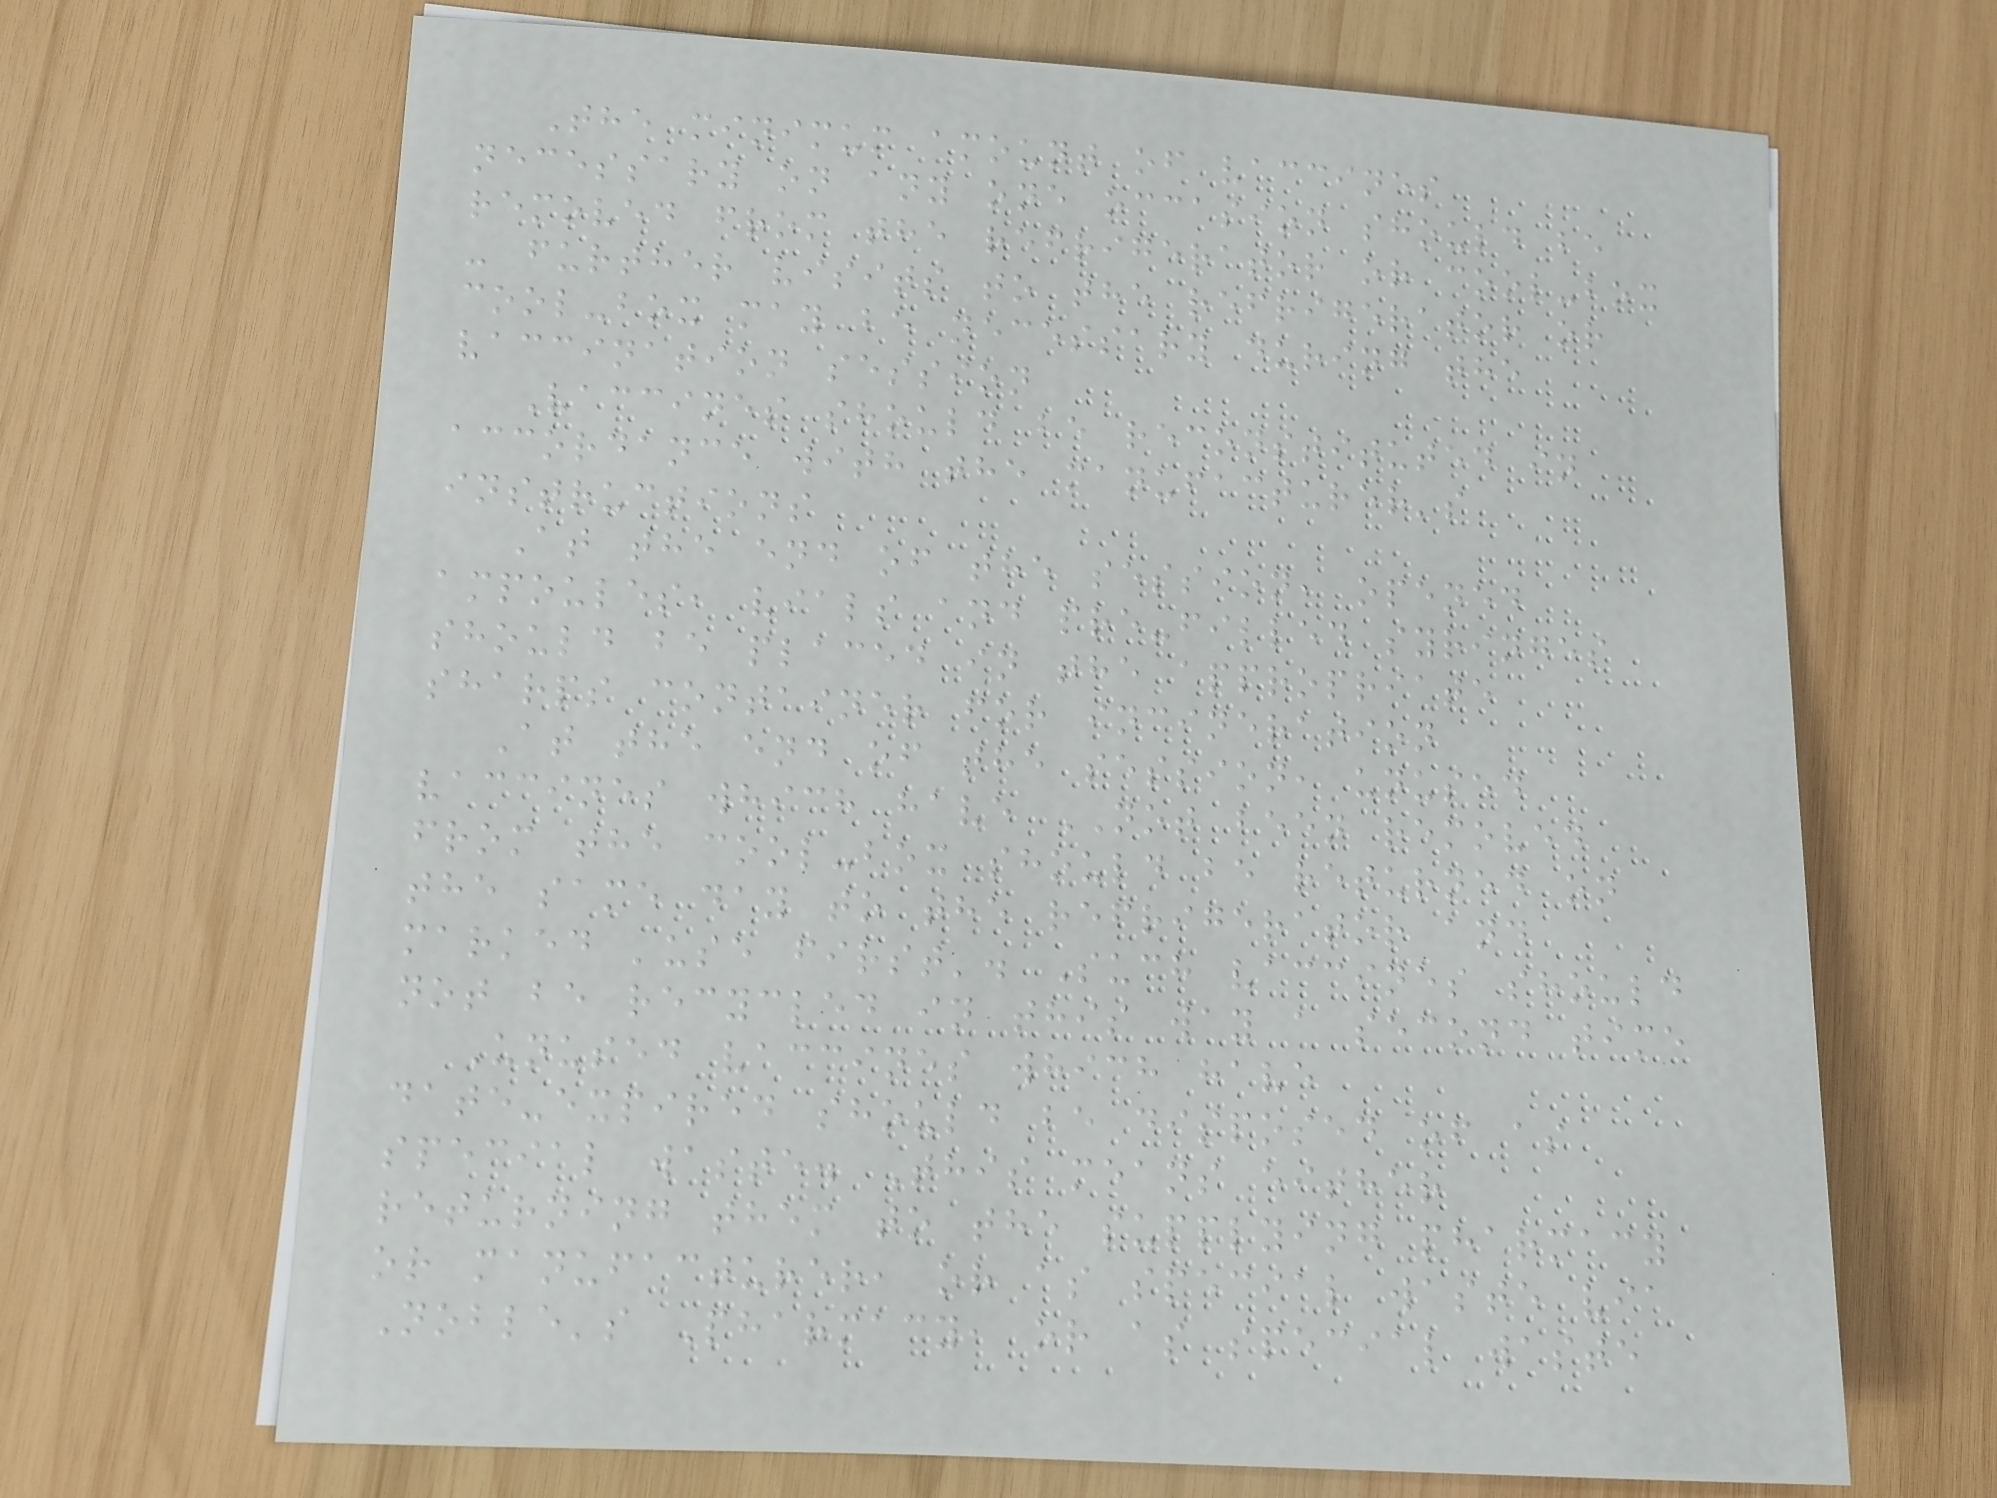The minimum amount of vaccines
necessary on any one occasion should be
removed from the refrigerator or cool-box
- further visits to the refrigerator or
cool-box may be necessary during the
vaccination session
Vaccines should be reconstituted in
accordance with the manufacturer's
instructions
At the end of the session, opened
ampoules, vials and pre-filled syringes
should be placed in the appropriate
sharps container for incineration
At the end of the session, unused
vaccines which have NOT been removed
from the cool-box should be returned on
the same day to the refrigerator and
marked 'use first'. Such vaccines should
not be recycled in this way a second time
Unused vaccines which have
date-expired should be disposed of as
special waste. This means either
returning them to the supplying pharmacy
or manufacturer, or as special waste via
Noble's Pharmacy, or as special waste
